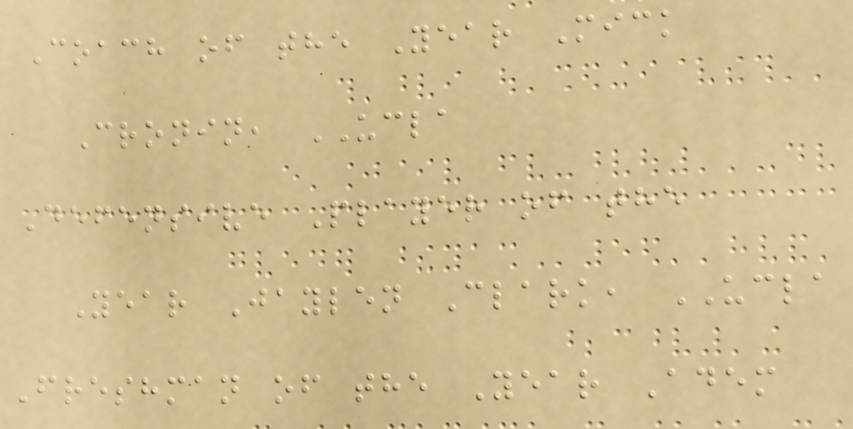Coach of the Year Mick
Cronin, UCLA
Defensive Player of the
Year Jaylen Clark, UCLA
Freshman of the Year Adem
